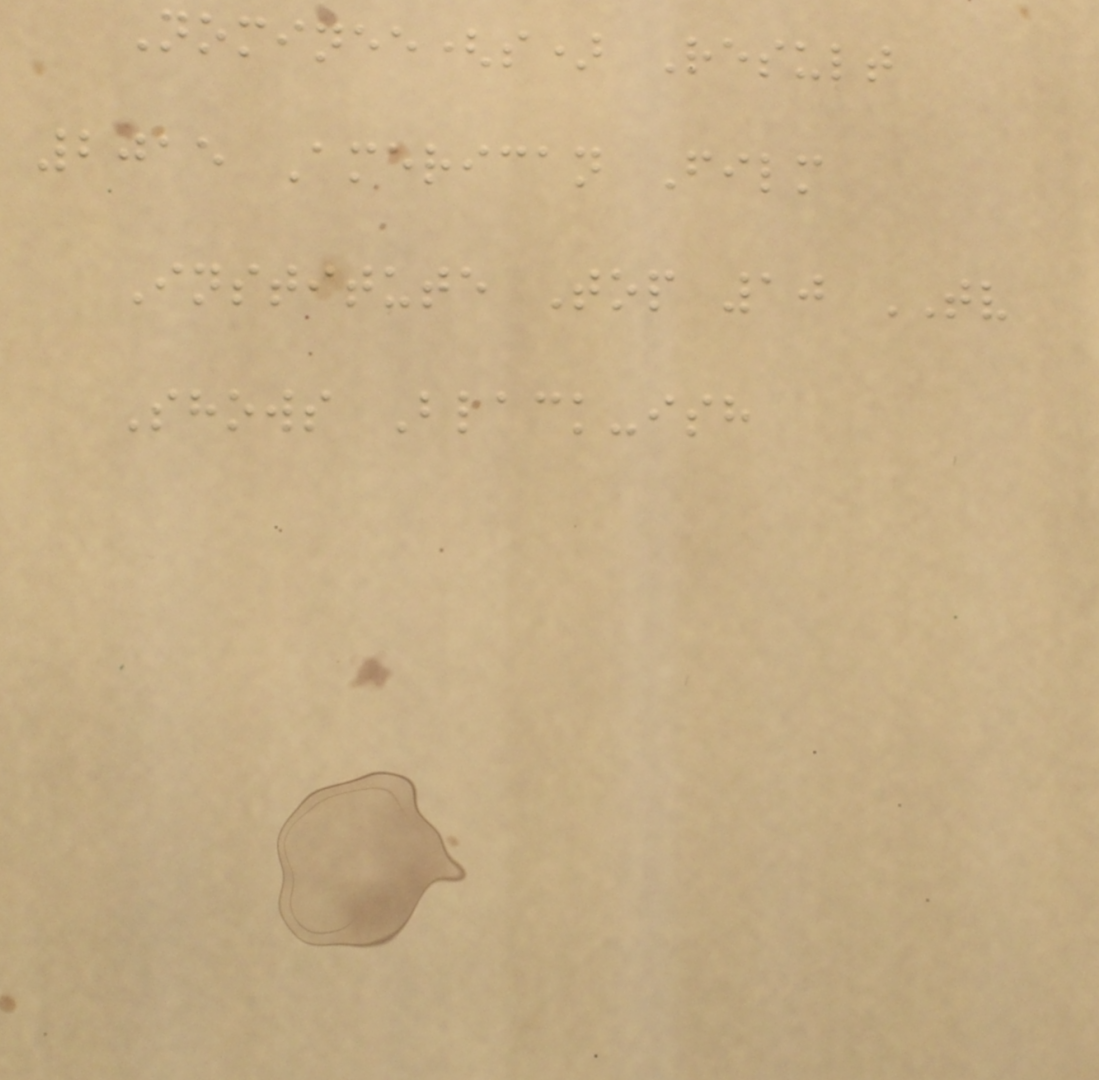Nominee(s) Result
2015 American Film
Institute Top 10 TV
Shows Black-ish
